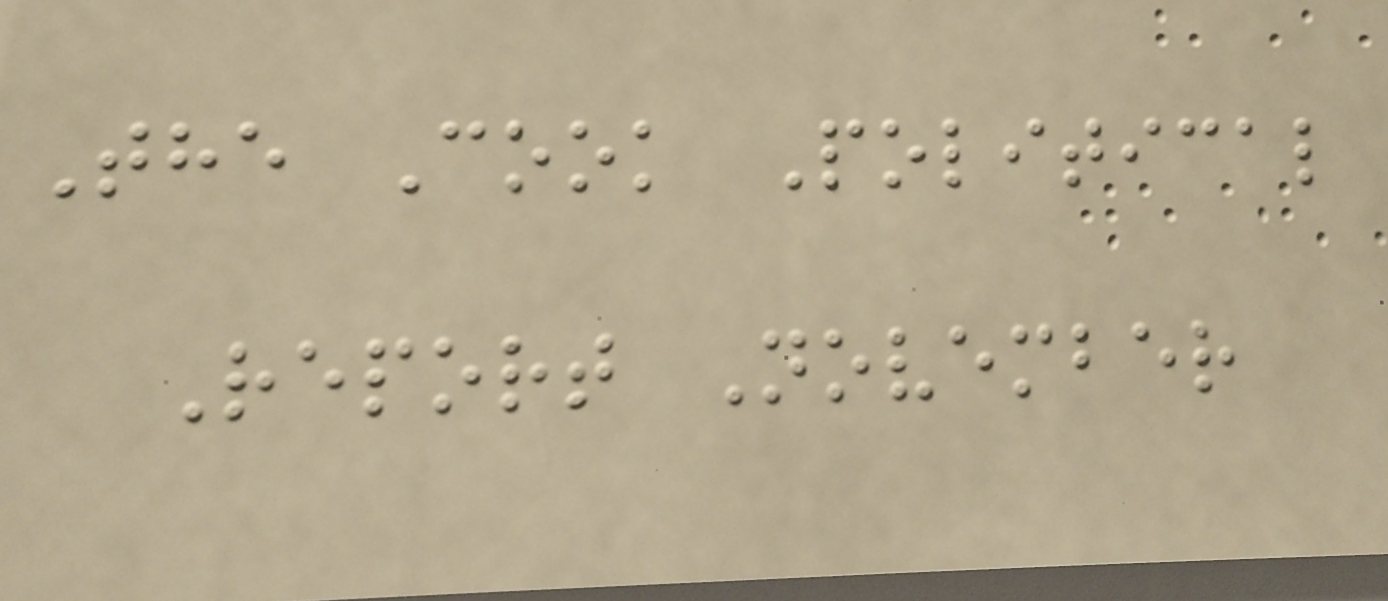The Cook Political
Report November
